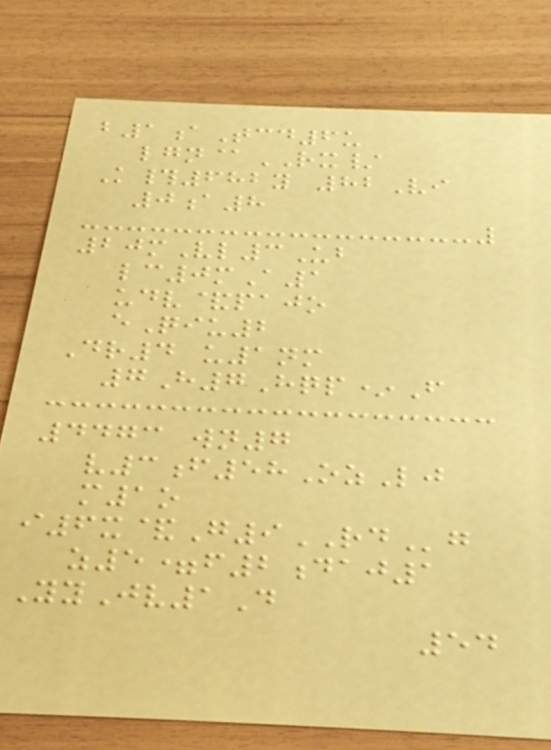b1aTcd6u
lgn@RX/
K#682y 82Vi
0a8
20mVl3Ub
lc0mA1
udv&pajo
eQiu2
Dr4 u1nm
7H7Hqp*F
4473 wn7
v3f58OzLj
m1o
i6x&G9RDg
z5=f2daj1
YyJv1D
54
